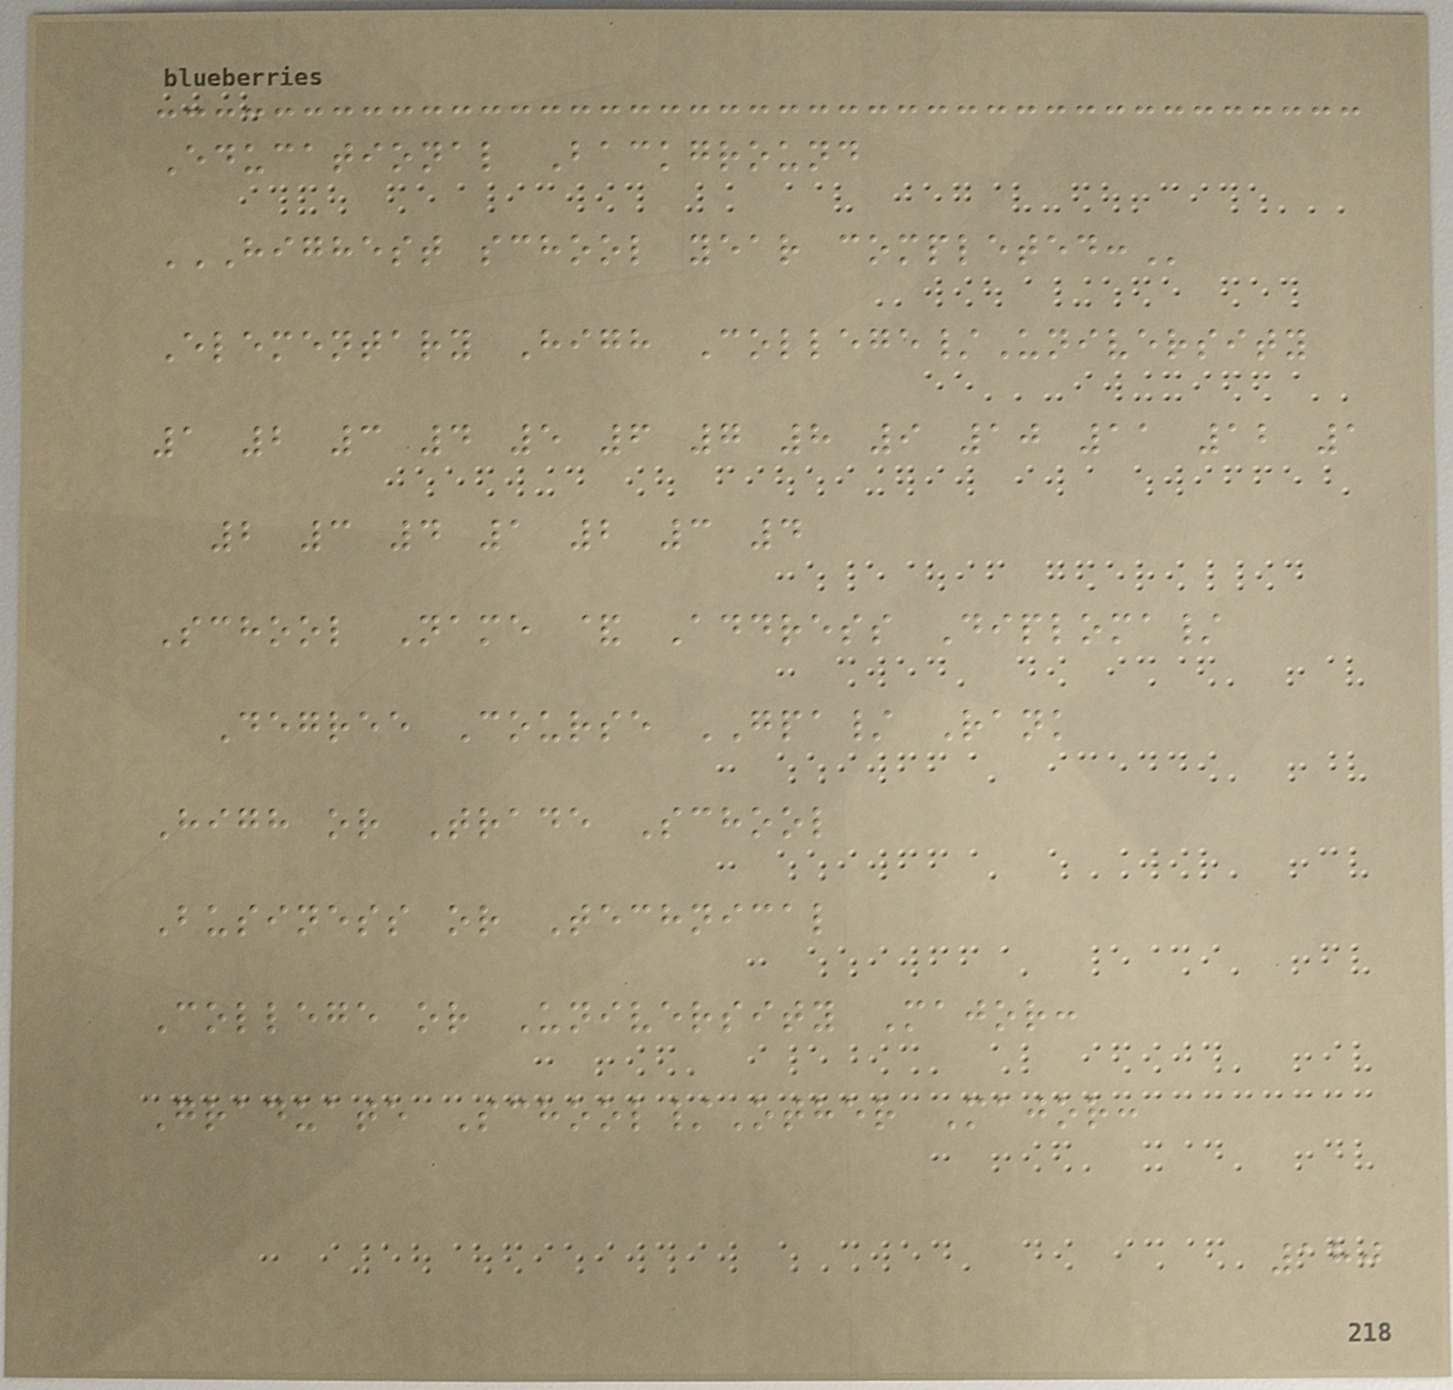Educational Background
HIGHEST SCHOOL YEAR COMPLETED:
Elementary High College/University
1 2 3 4 5 6 7 8 9 10 11 12 1
2 3 4 1 2 3 4
School Name & Address Diploma/
Degree Course GPA/ Rank
High or Trade School
Business or Technical
College or University Major:
Graduate School/Other Major:
180
